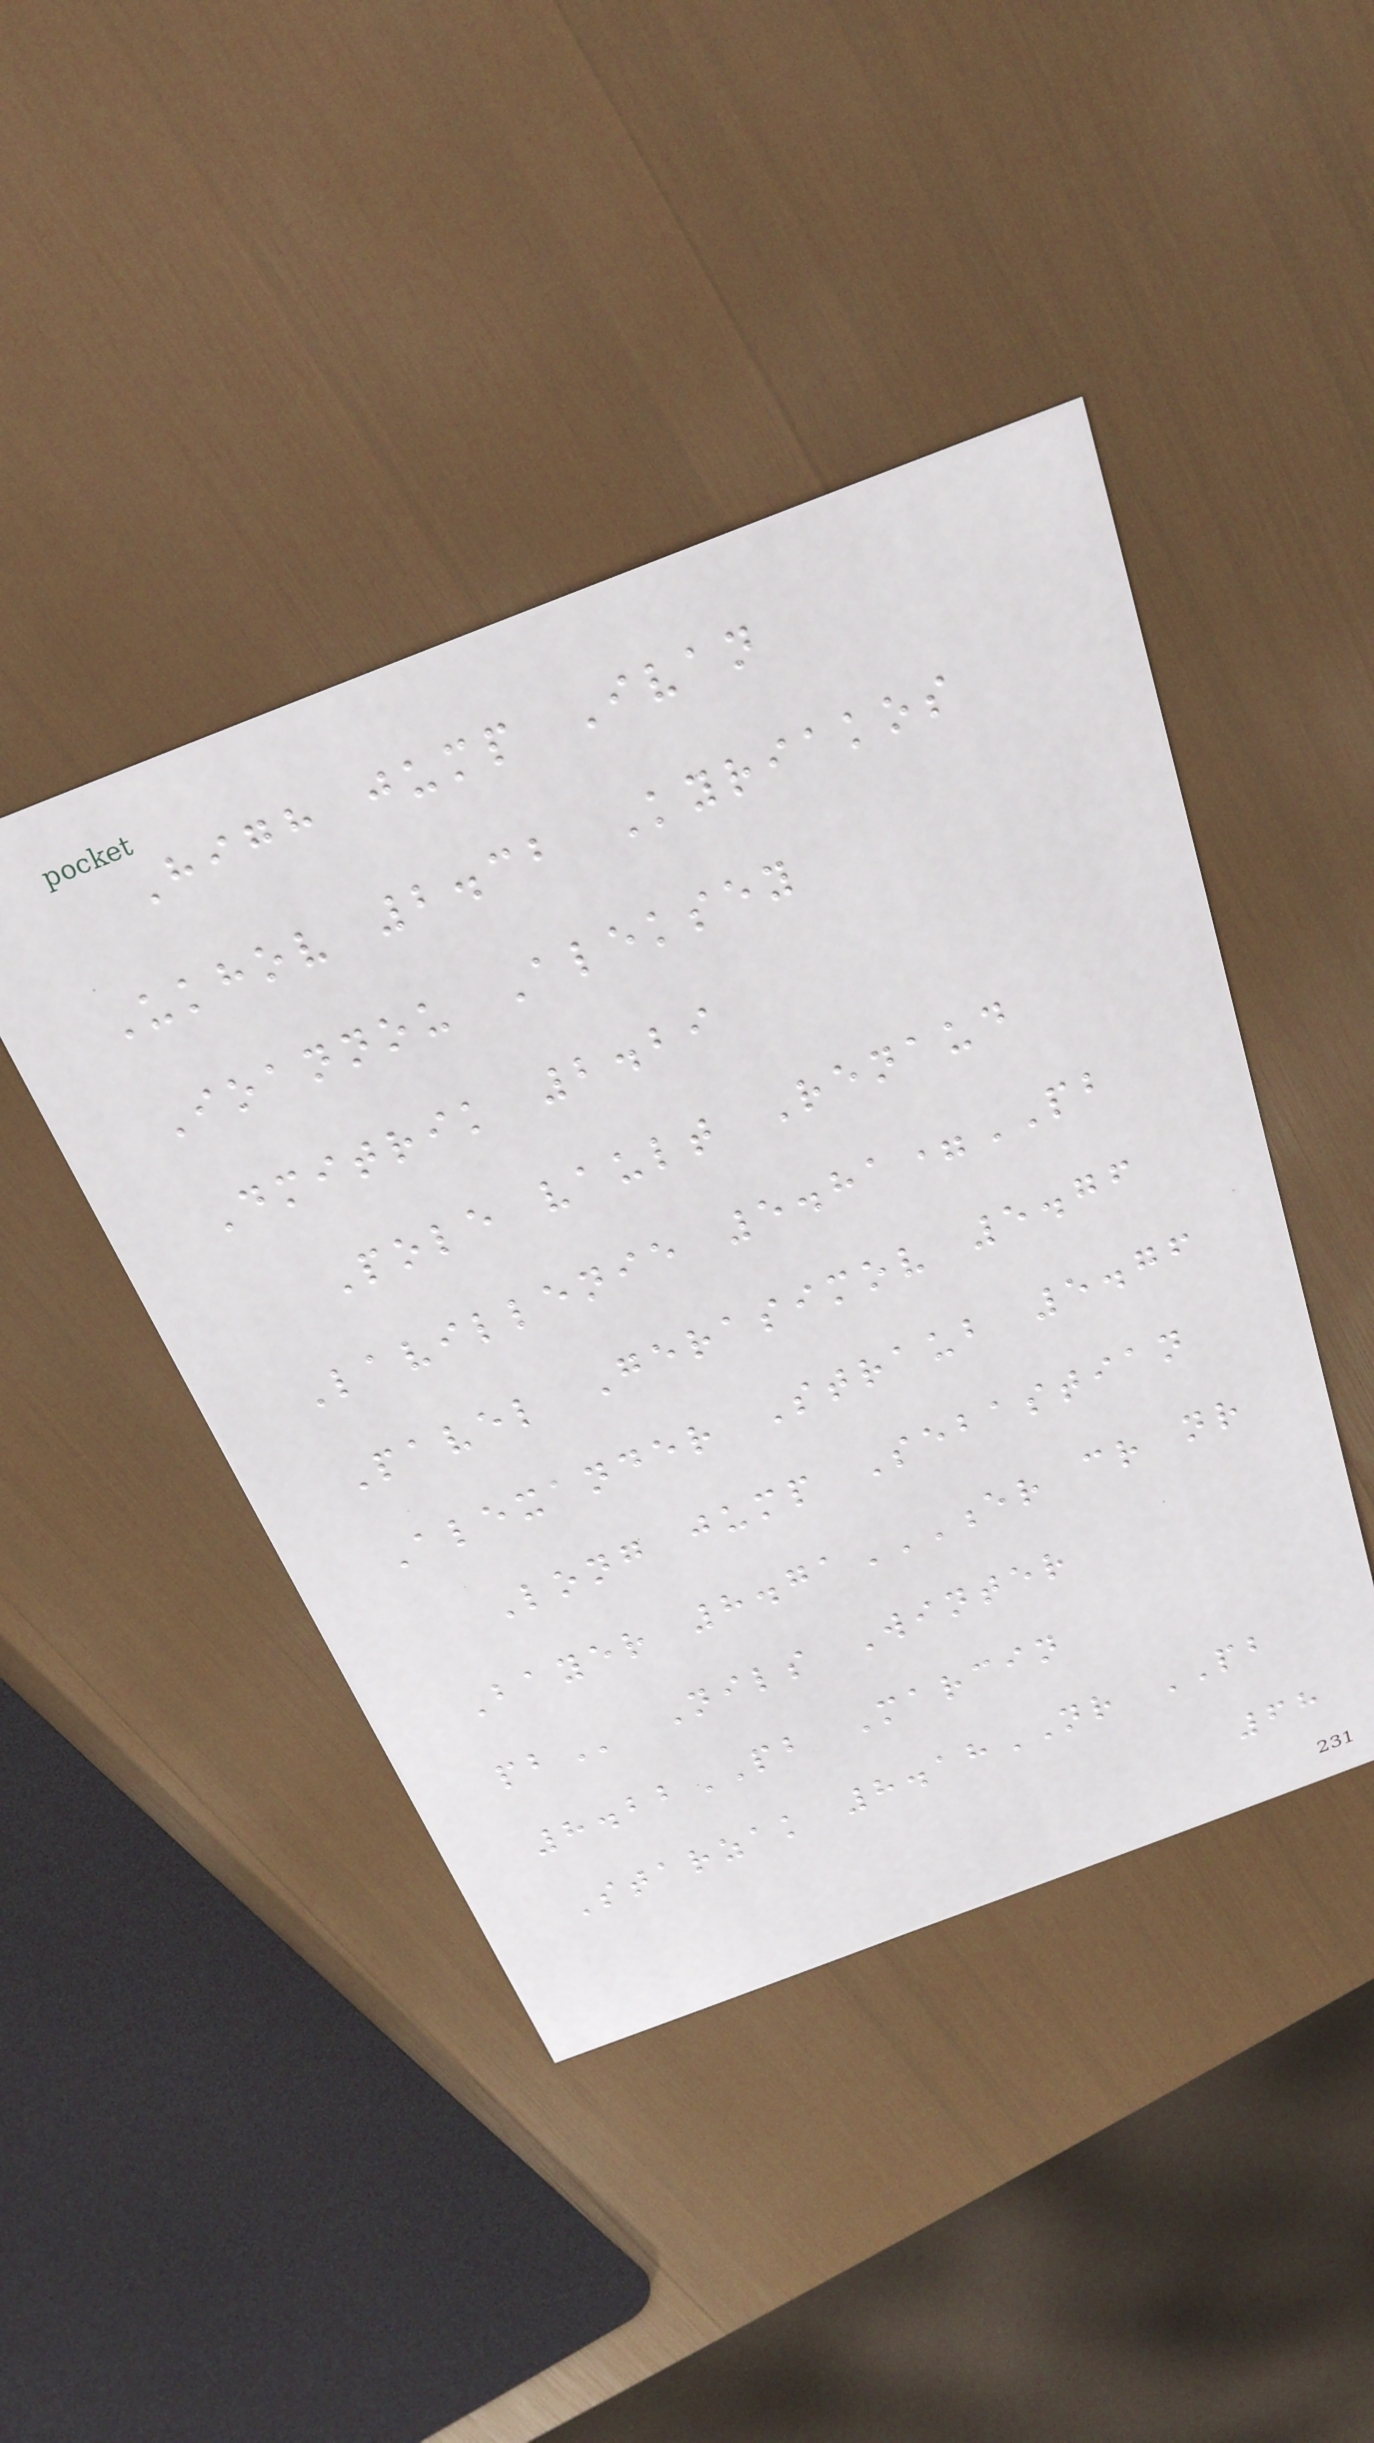High jump Ivan
Ukhov 2.32 Kyriakos
Ioannou Aleksey
Dmitrik 2.29
Pole vault Renaud
Lavillenie 5.81=PB
Pavel Gerasimov 5.76
Alexander Straub 5.76
Long jump Sebastian
Bayer 8.71ER CR NR
PB Nils Winter
8.22PB Marcin
Starzak 8.18NR PB
68
